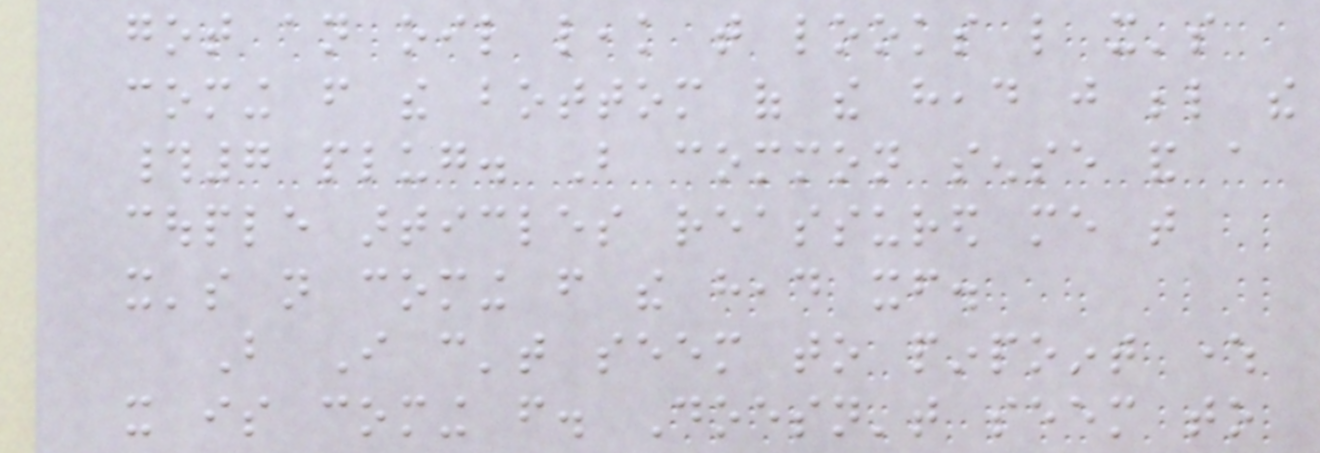got an oil leak that looks like it's
coming from the bottom of the head just below the
#7 plug. But common sense and a
couple articles reassured me that
it's not coming from the head itself.
But I can't seem to pinpoint where
it is coming from. Doesn't seem to
